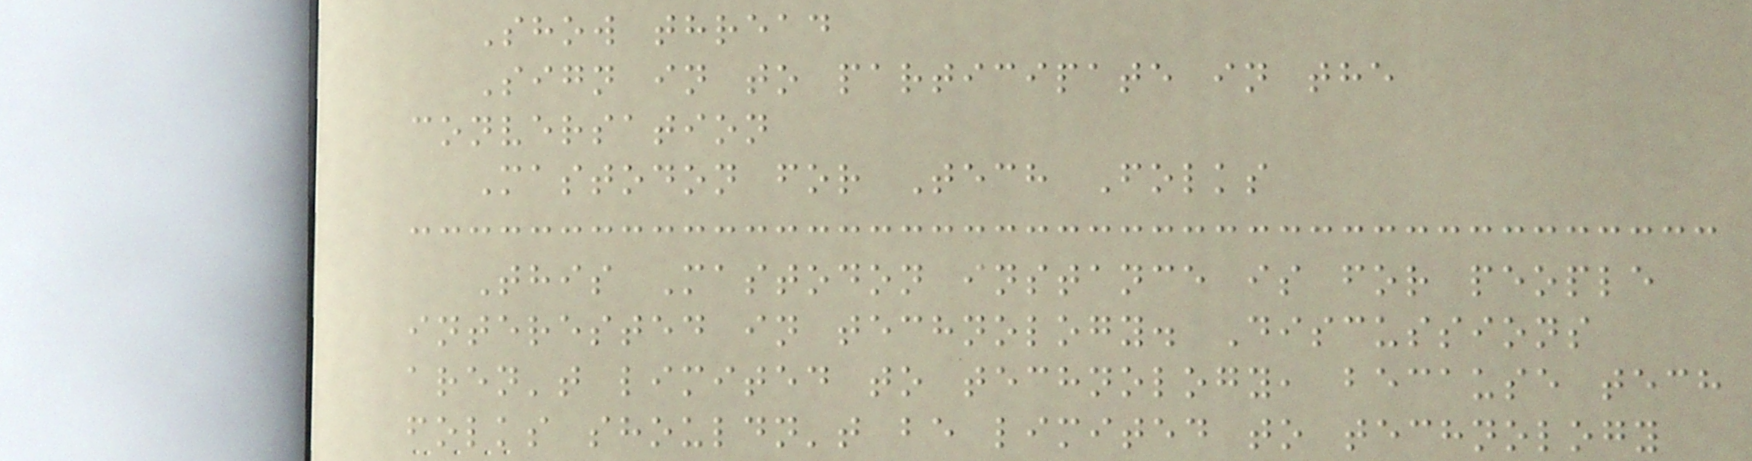Show thread
Sign in to participate in the
conversation
Mastodon for Tech Folks
This Mastodon instance is for people
interested in technology. Discussions
aren't limited to technology, because tech
folks shouldn't be limited to technology
